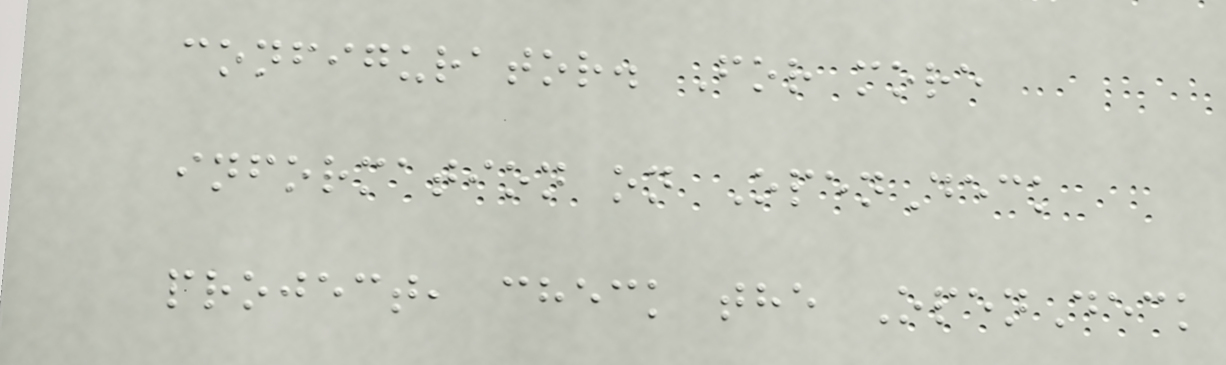configurator. For more
information on OpenDeck
project, check the OpenDeck
